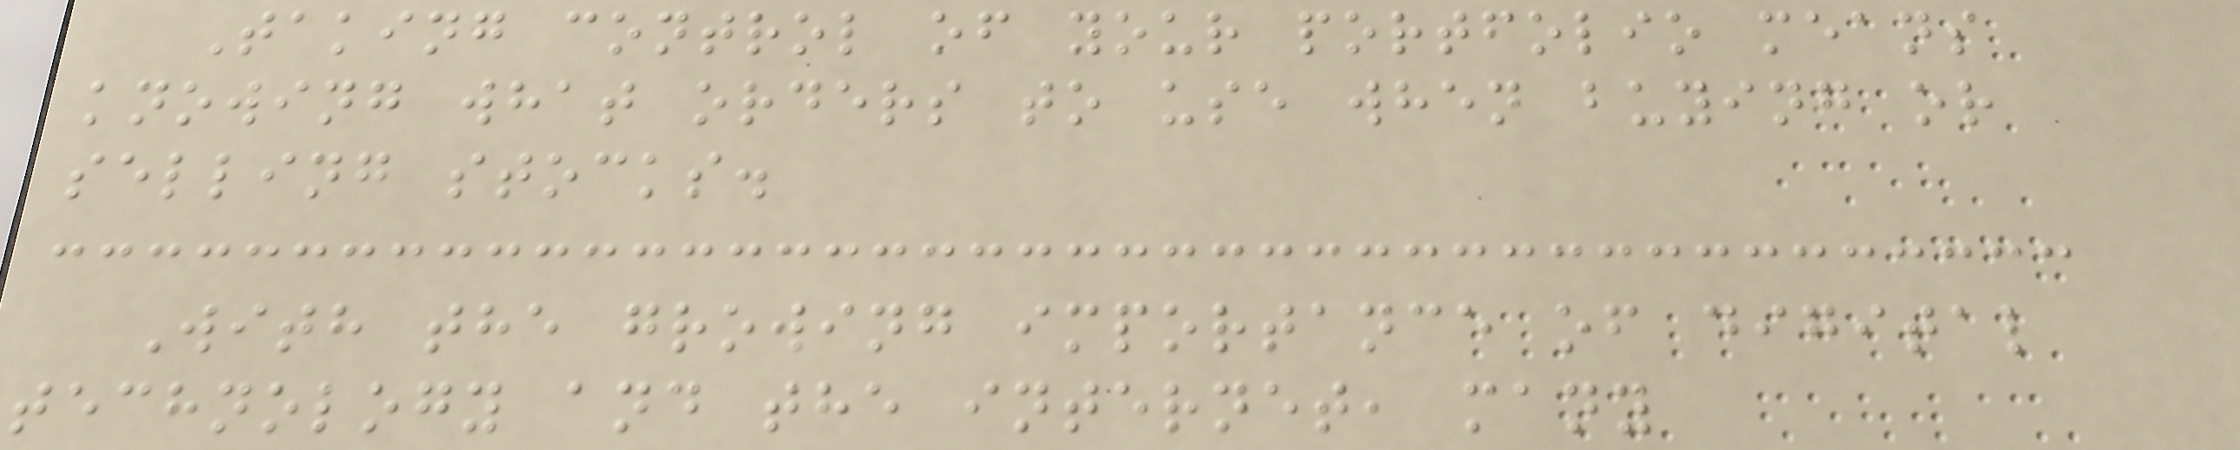Taking control of your portfolio means
knowing what orders to use when buying or
selling stocks.
With the growing importance of digital
technology and the internet, many
